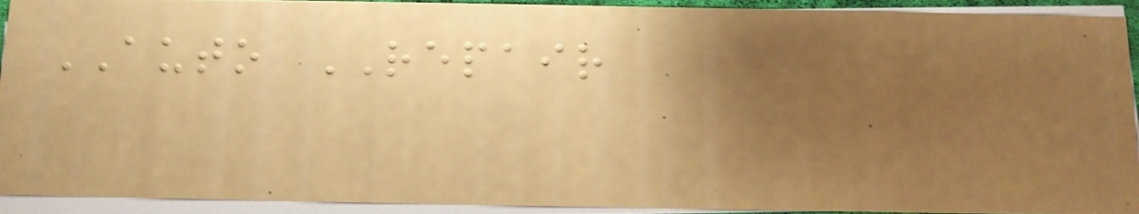AUTO REPAIR
